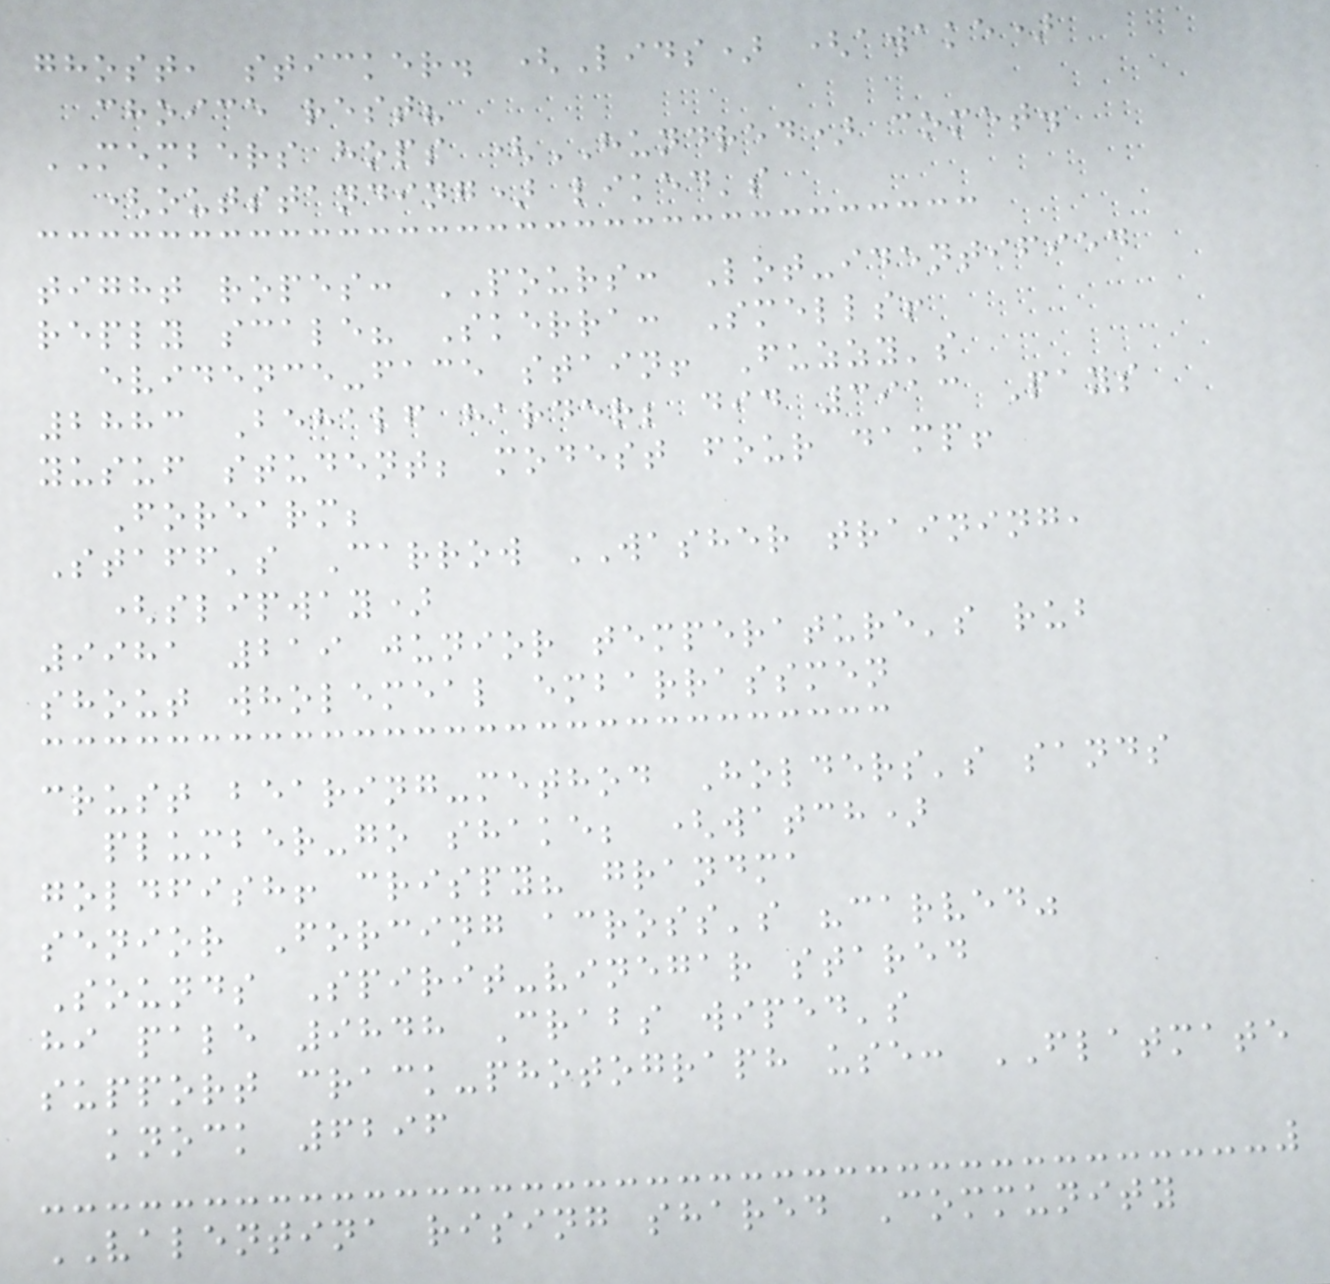ghost, sticker. (Lids) (awake)
choice rest?
MEMBERS hops (HUNDRED) comet.
(outstanding) liked's
tight ropes: POURS: Lot-identified
reply scale? Skerra: Smells!
evidence-face stain! Fuzzy's
2883 Behalf harder; did 3913 Pays
yusuf student; modest four damp!
Forearm;
Staff's Carrow WASHER training,
(slipway)
9981 219 junior temperature's rub
shout wholemeal embarrassmen
crust bearing-method Holders's sands
plumber-go shake; (watch)
goldfish! crispy? grandma
senior Forcing across's "carved"
Sounds Spirit-vinegar stared
hi pale 9848 Crabs wiped's
support crack-photograph use: FLATMATE
knock 6296
VALENTINA rising shared Community
